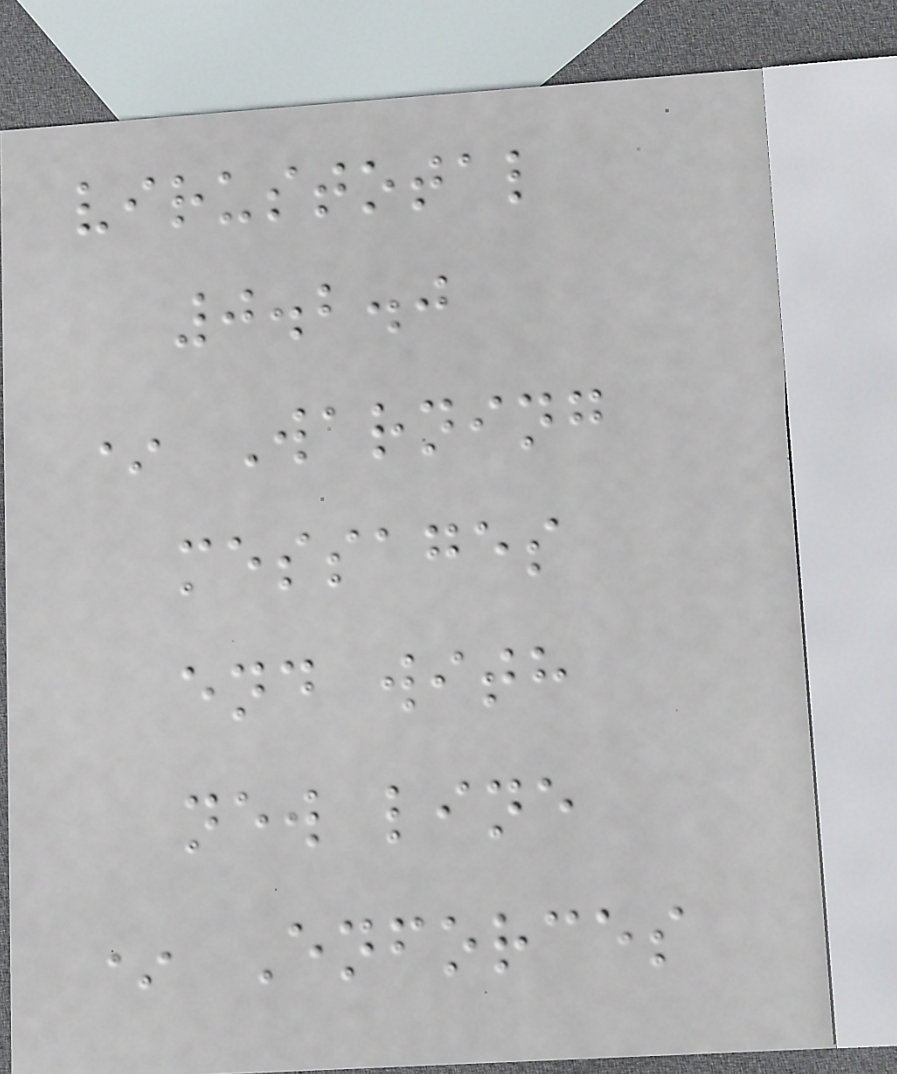virustotal
0.2.0
* Warning
messages
end with
new line
* Enforces
